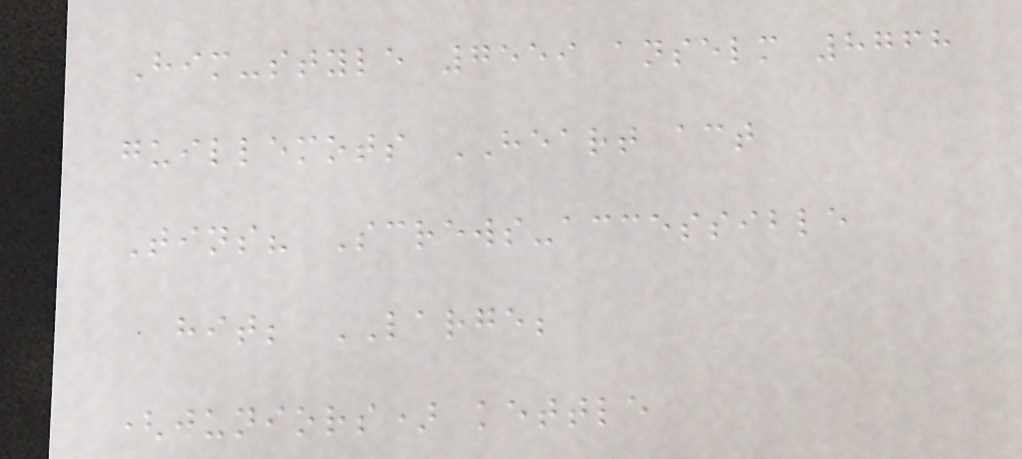Him-style 7559 anselm 8768
guillemots HEART act
Tins? Screws-accessible
hit; LARGE;
(juniors) kettle
